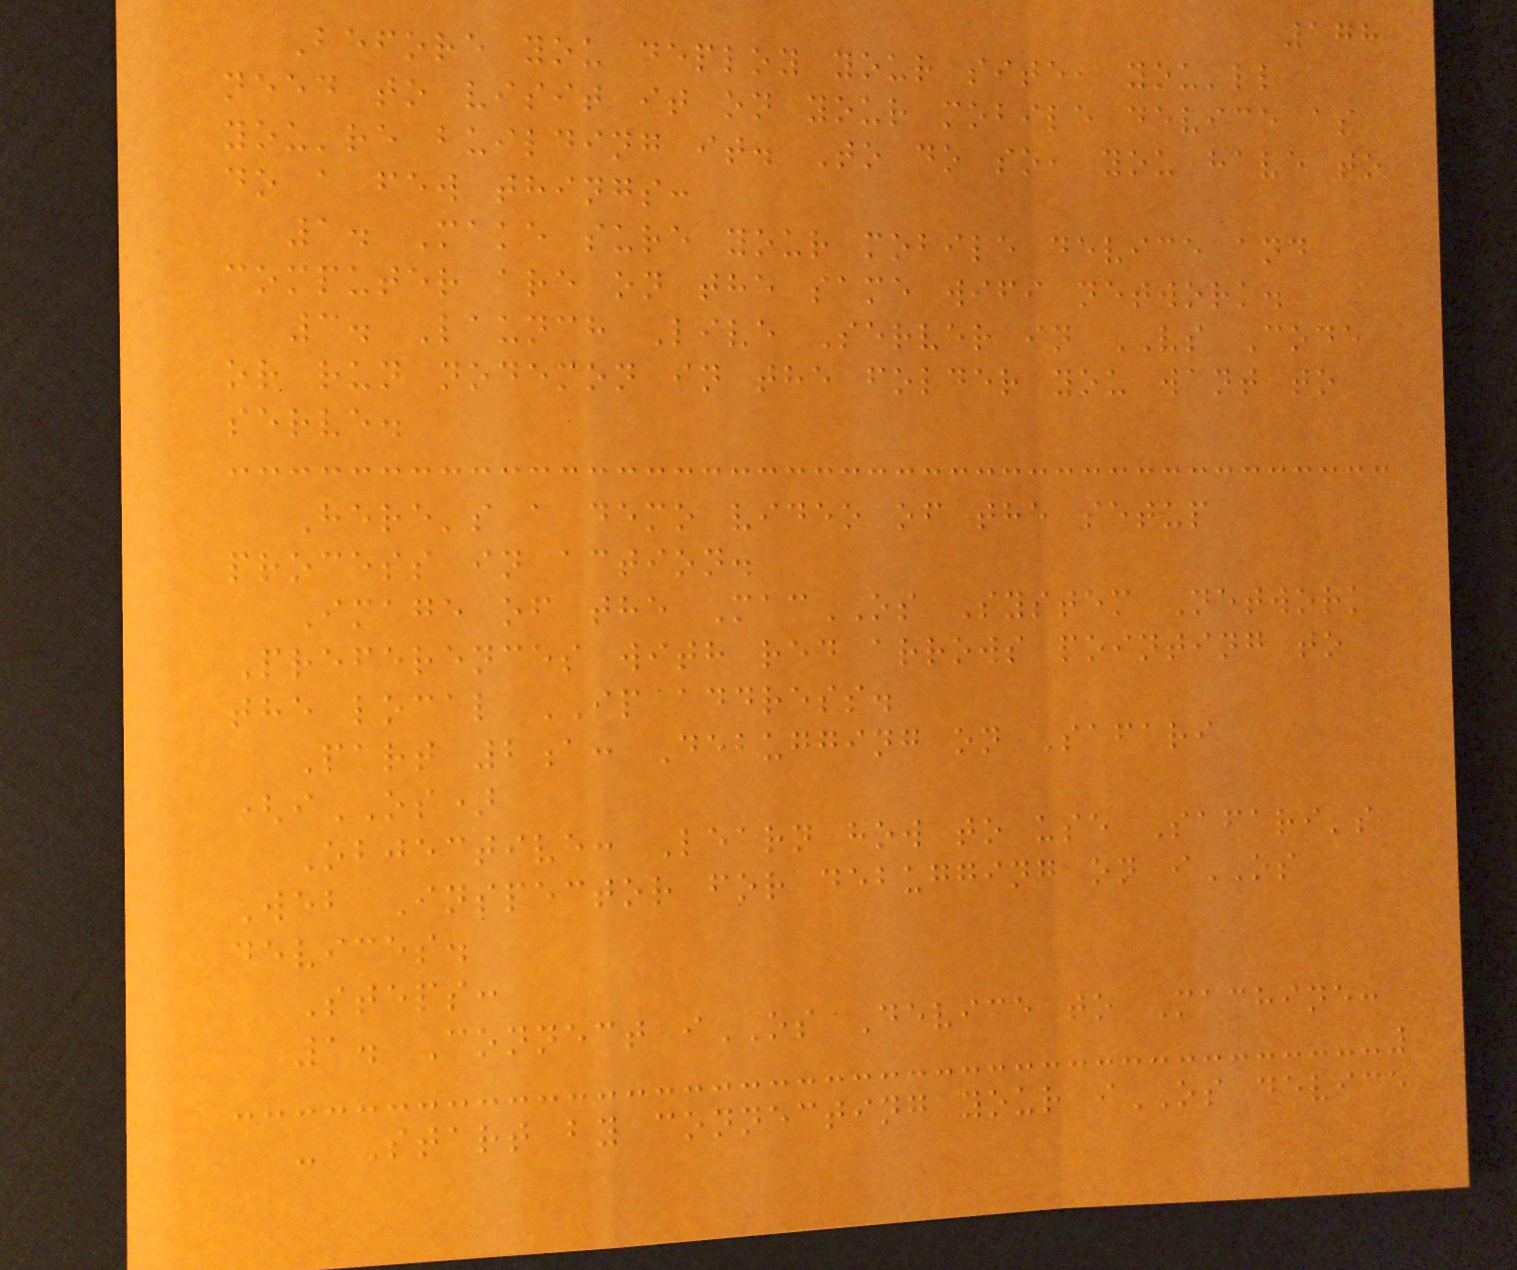178
Before you deploy your site, you'll
need to visit it on your mobile device as
you're building it. To do so, you have to
do a few things:
1. Make sure your mobile device and
computer are on the same wifi network.
3. Launch Live Server in VS Code
or run nodemon in the folder you want to
serve.
Here's a demo video of the setup
process in action.
Image of the MacOS System Network
Preferences with red arrows pointing to
the local IP address.
Part 2a: Debugging on Safari
(iOS)
Objective: Learn how to use Safari's
Web Inspector for debugging on iOS
devices.
Steps:
1. Connect iOS Device to Machine:
- Start by connecting your iOS device
